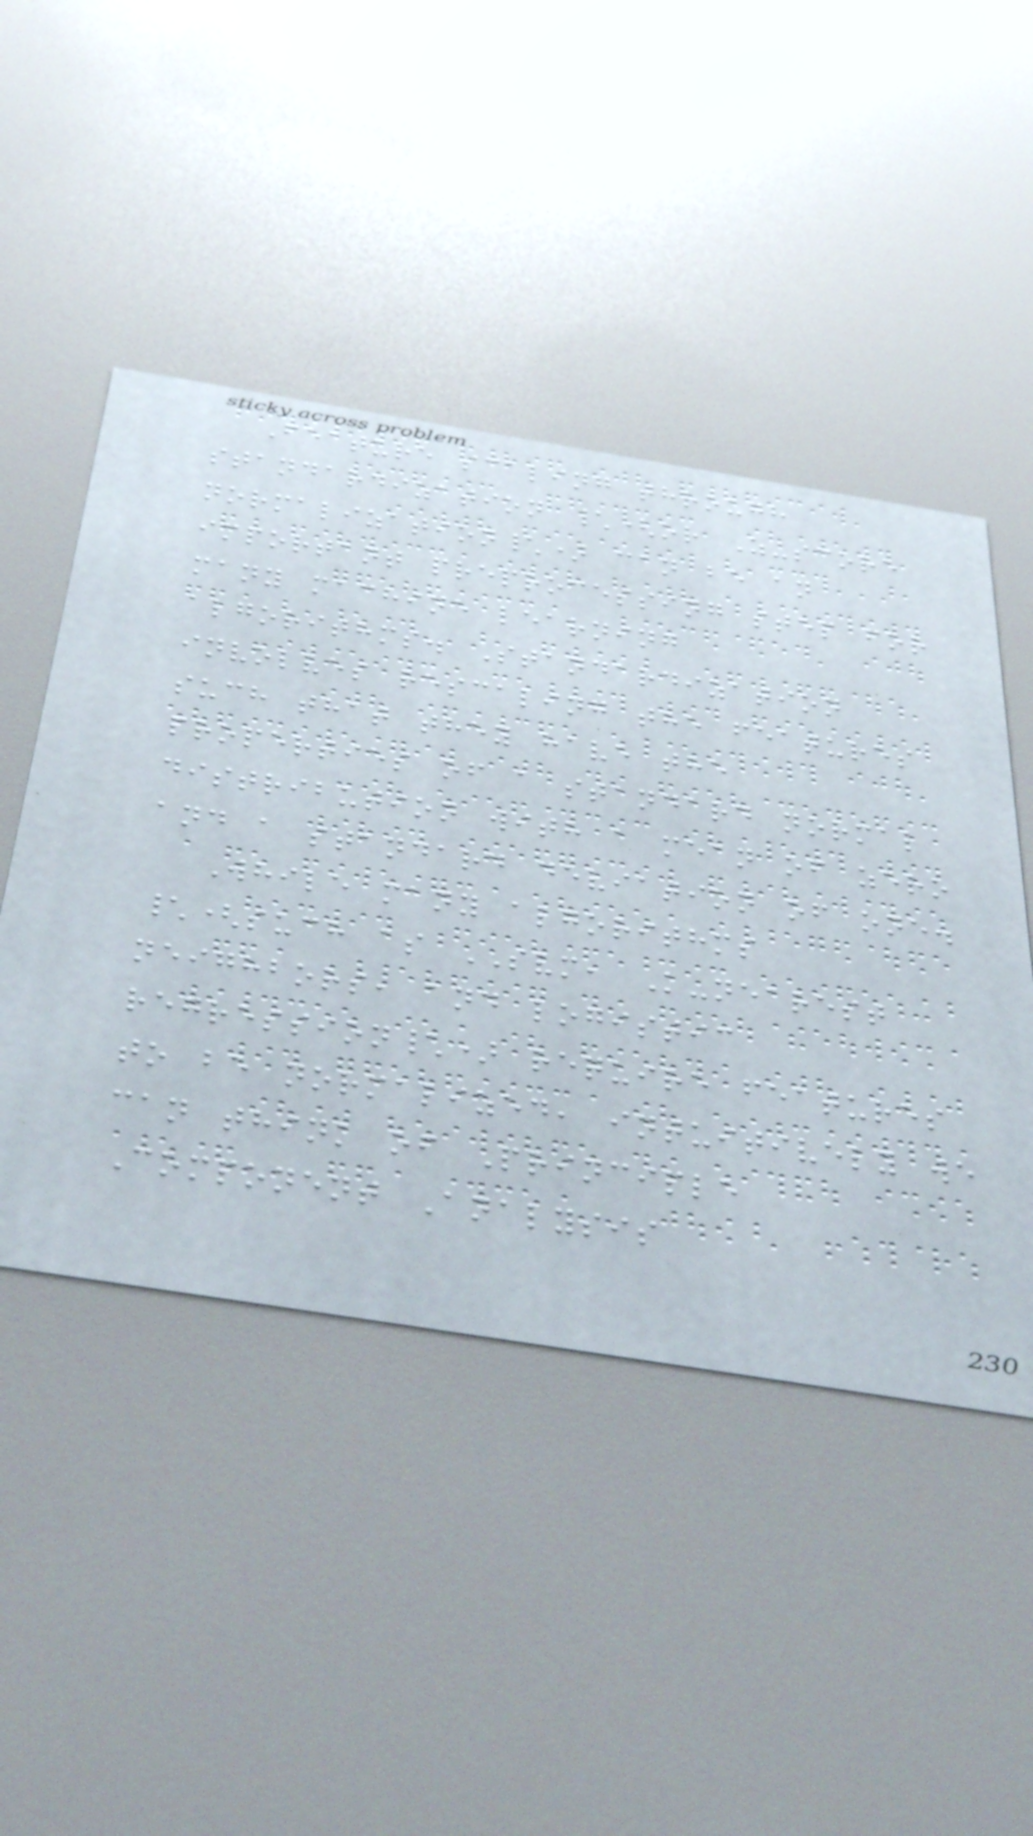Feature scaling through
standardization \(or Z-score
normalization\) can be an
important preprocessing step for
many machine learning
algorithms. Standardization
involves rescaling the features
such that they have the
properties of a standard normal
distribution with a mean of zero
and a standard deviation of one.
While many algorithms
\(such as SVM, K-nearest
neighbors, and logistic
regression\) require features
to be normalized, intuitively we
can think of Principle
Component Analysis
